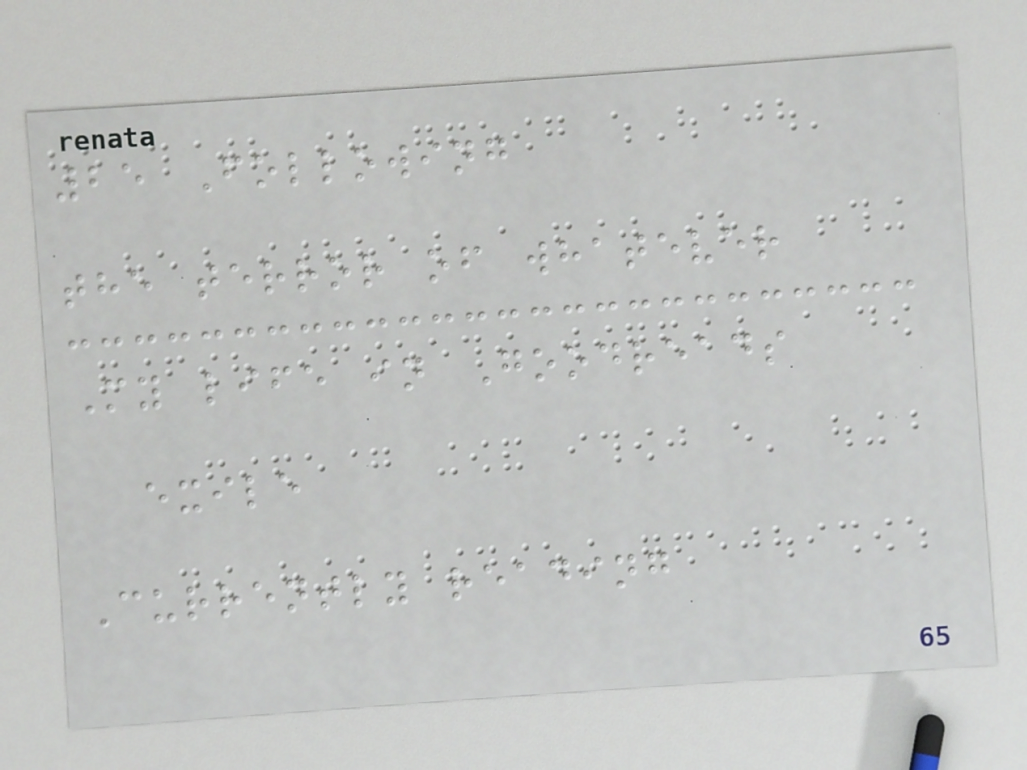25 Following
the terror of whatever
My life in Goodreads
exile
Currently reading
